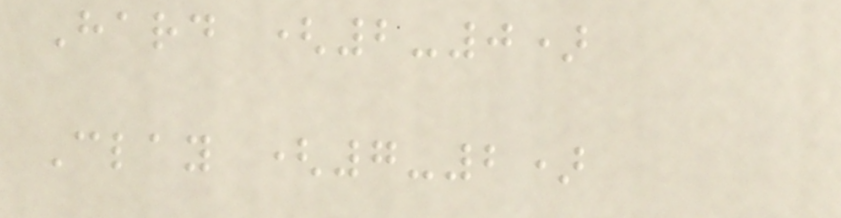Hard (2-0)
Clay (7-2)
